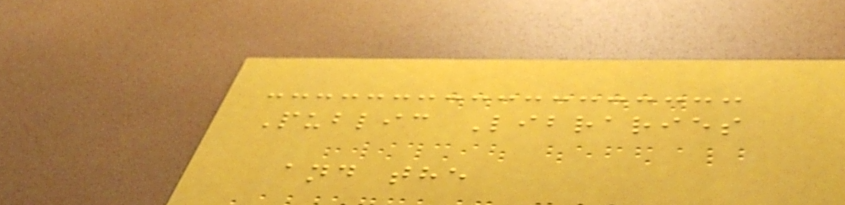Public Libraries
and the
